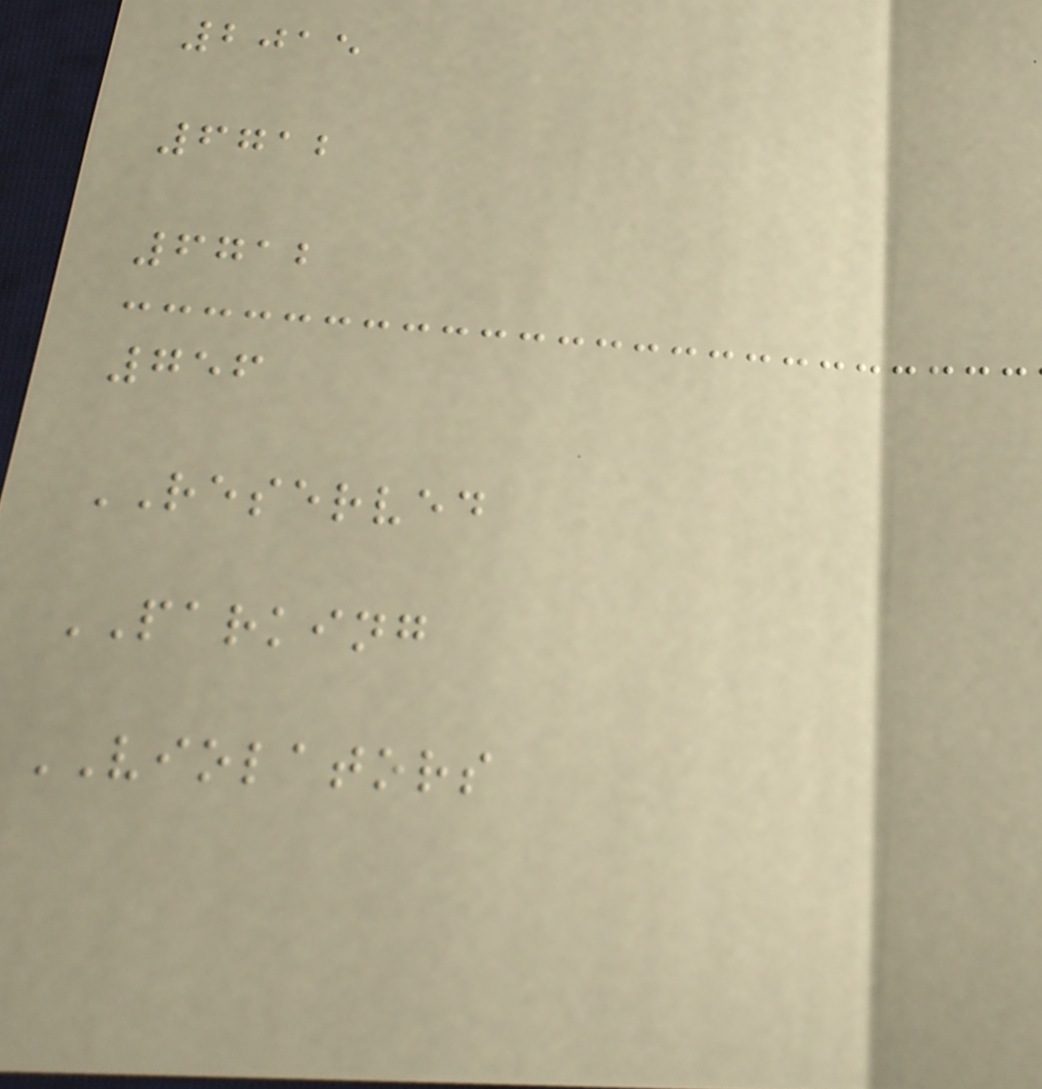2015
6712
6712
756
RESERVED
PARKING
VIOLATORS
